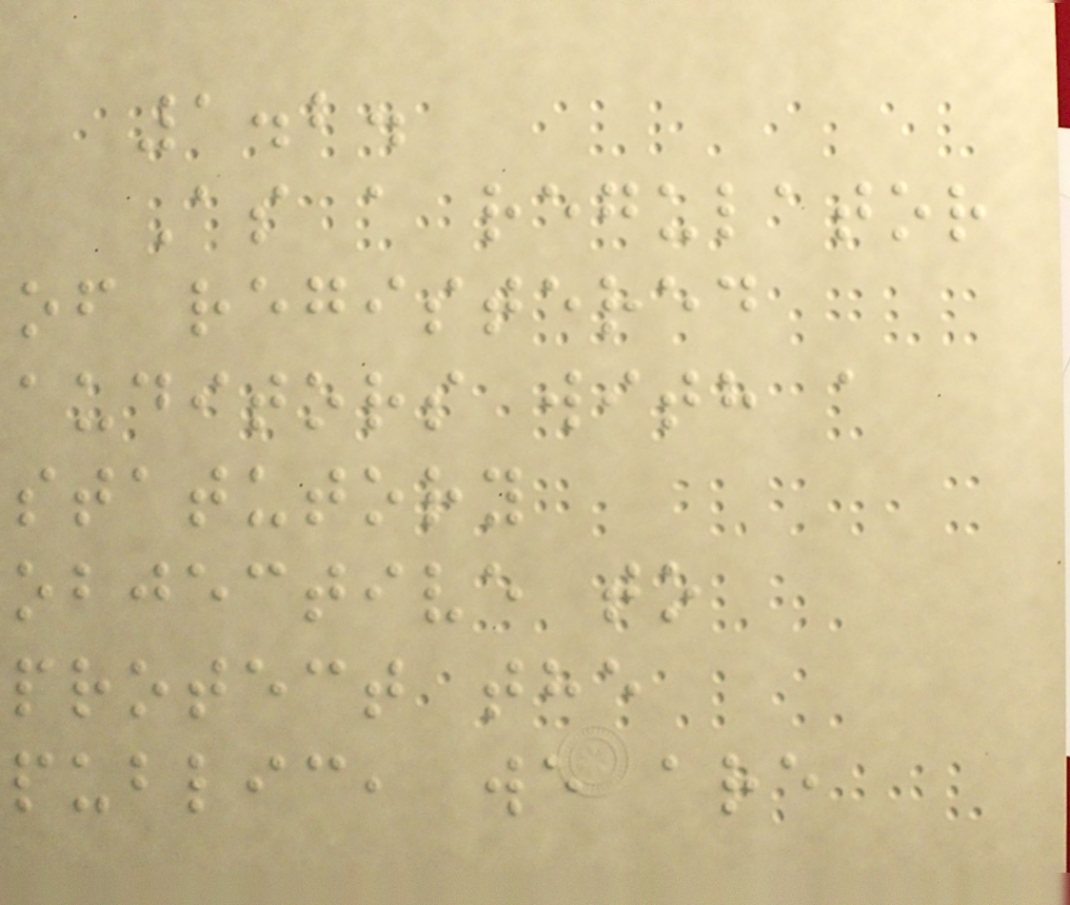1.2.
As a regulator
of registered
auditors with a
statutory
objective to
protect the
public, we are
